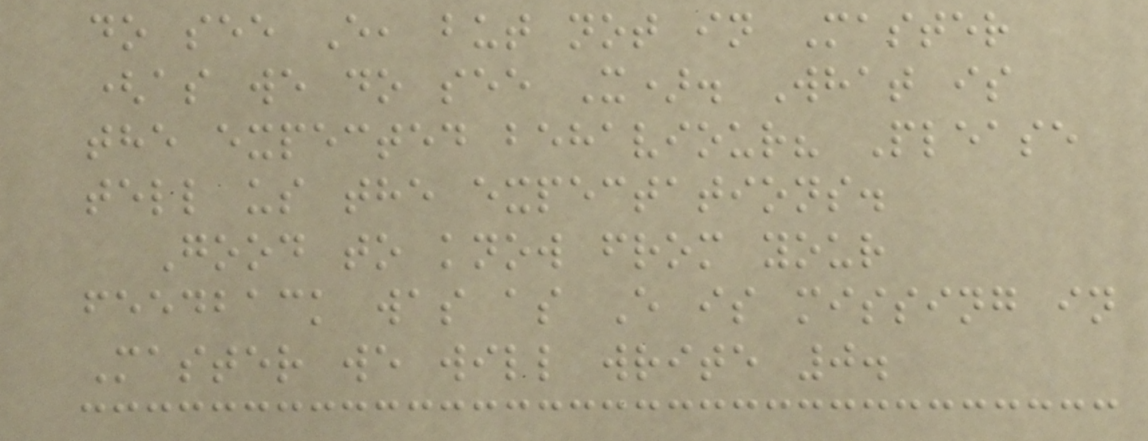do see E, but not in Master
(as we do see X). What is
the expected behaviour? Please
tell us the expectations.
Good to know from your
feedback was as E is missing in
Master we will write 0.
